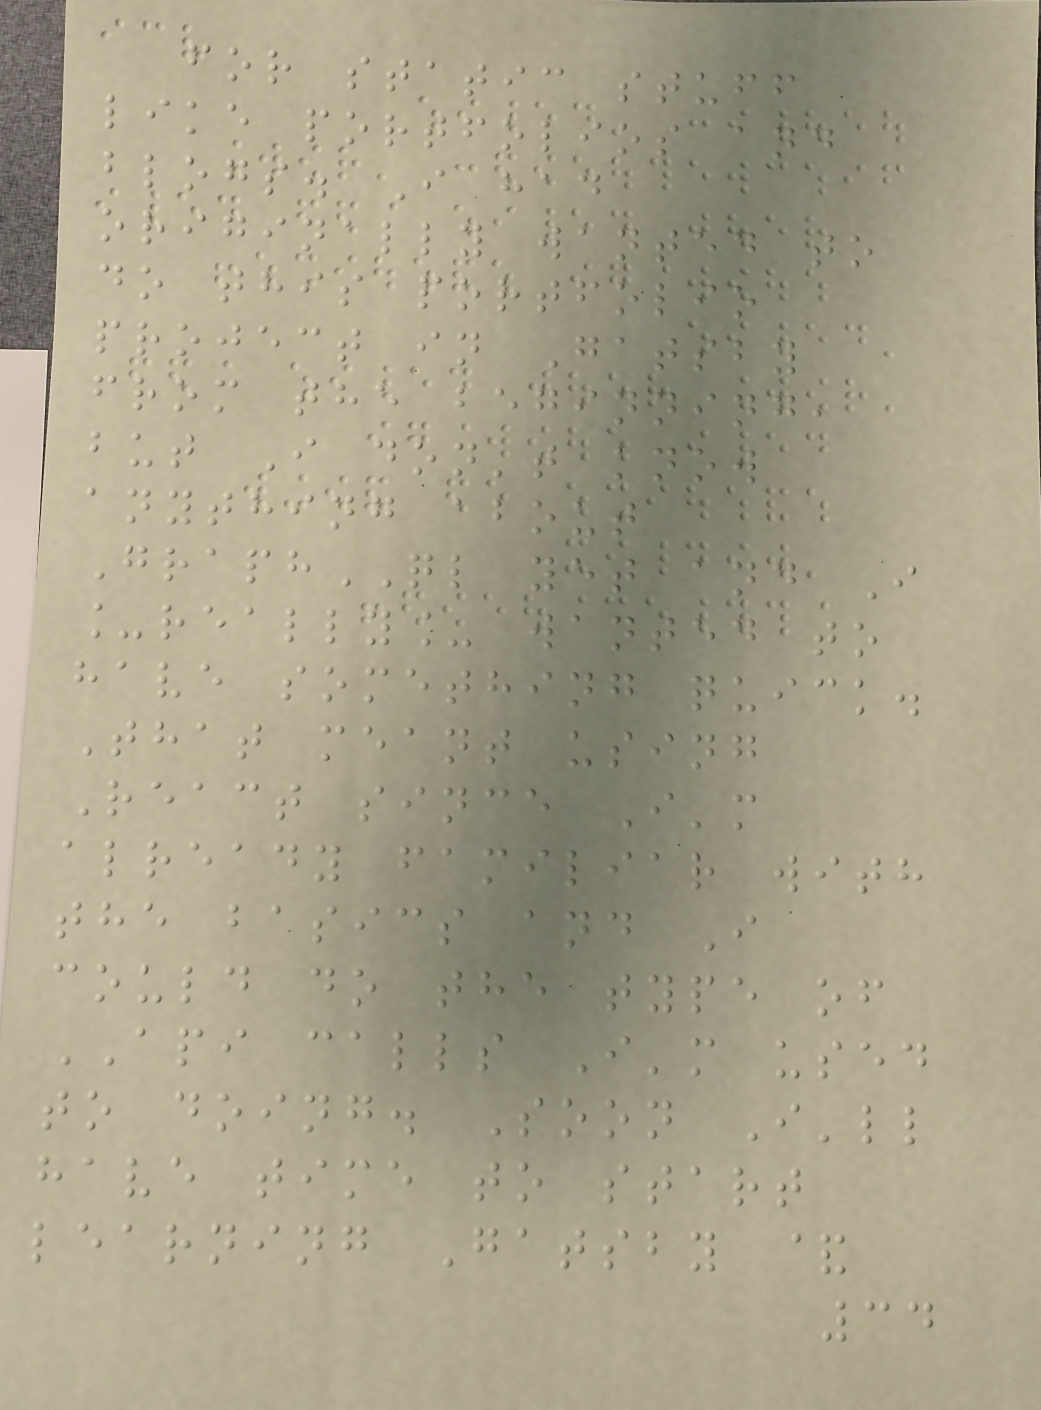for static stuff
like portfolios and
blogs. I had
originally wanted to
do this portfolio
project in Gatsby
from the beginning,
but I don't know
anything about
GraphQL yet and I
_really_ wanted to
have something quick.
That meant using
React since I'm
already familiar with
the basics and I
could do the type of
API calls I'm used
to doing. Soon I'll
have time to start
learning Gatsby &
34
